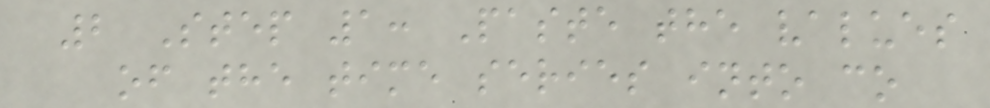2 Step 1: Paste the values
of the time series into co
